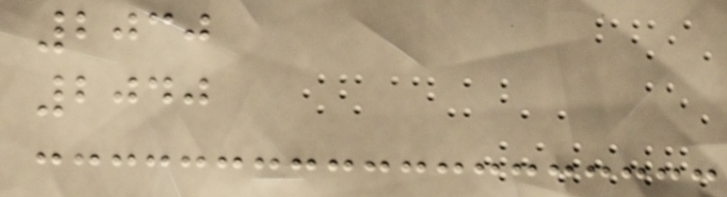2030
2040
